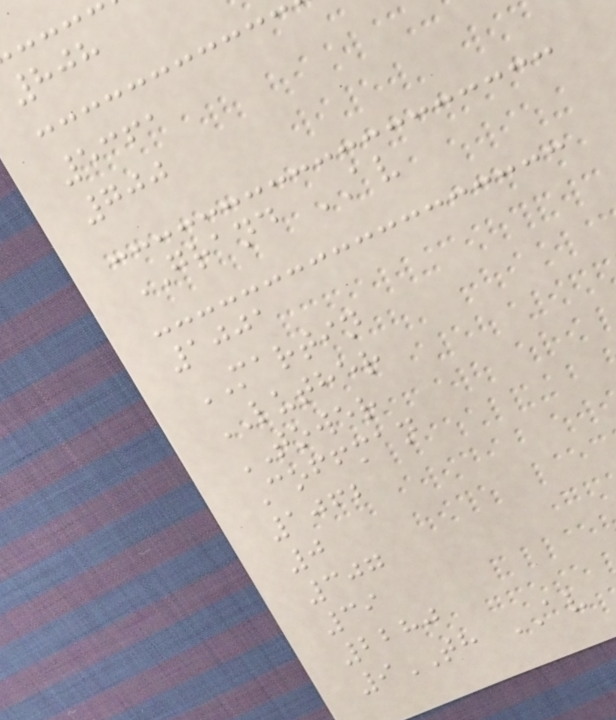808
5361
700
GRAND AV
1001
MARTIN
LUTHER
TOWER
Coffman
1062
0
307
39
2280
9TH AV
